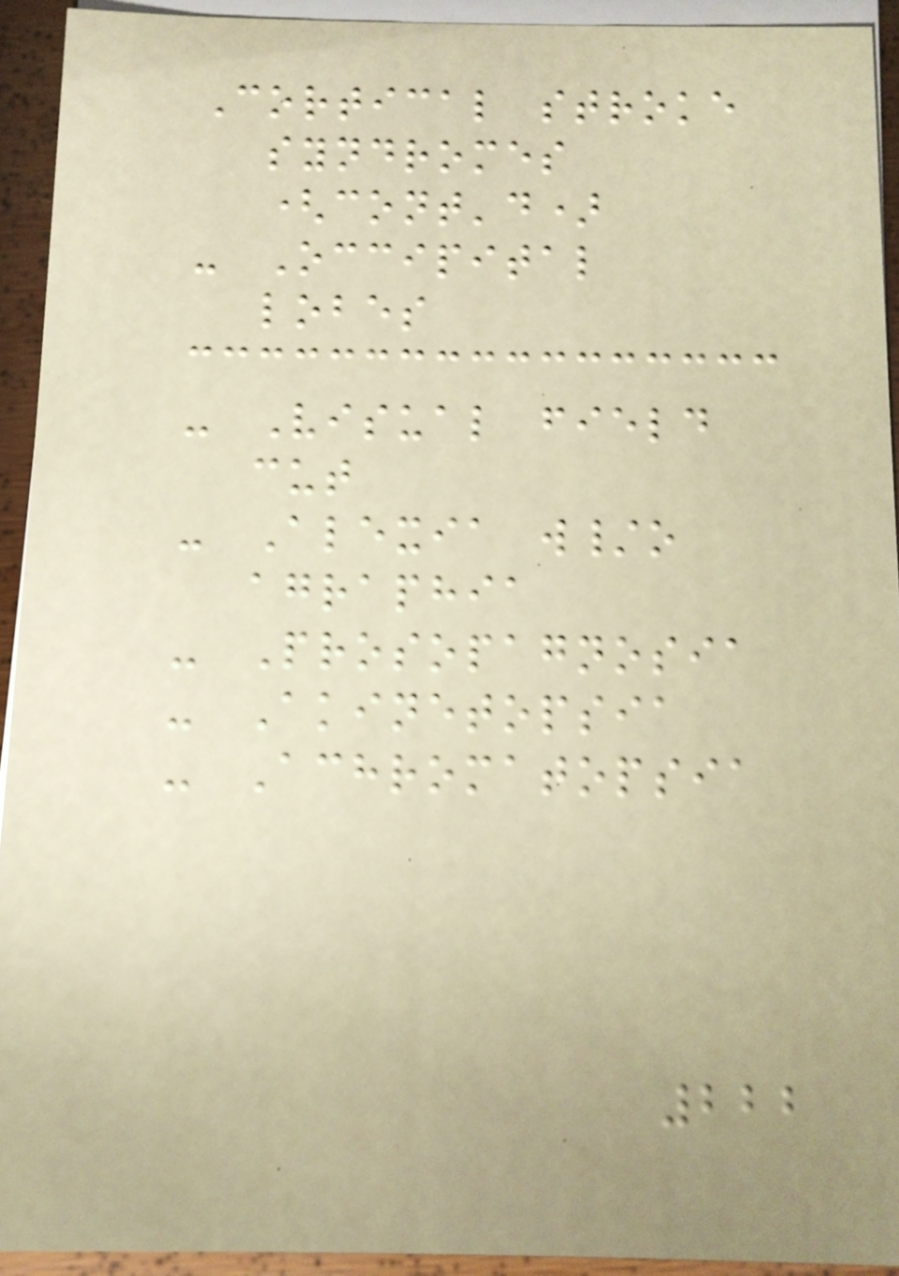Cortical stroke
syndromes
(cont'd)
- Occipital
lobes
- Visual field
cut
- Alexia w/o
agraphia
- Prosopagnosia
- Akinetopsia
- Achromatopsia
222
